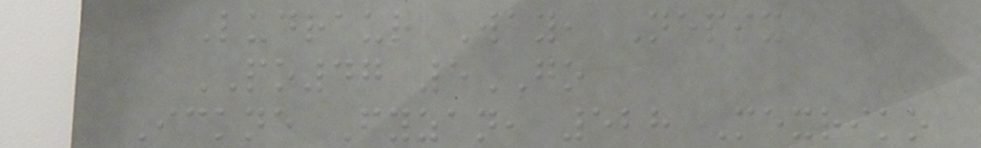Ludraur Way, Nepix
PO47 5GO
Ickne Fyzan, 528 Mexriko
